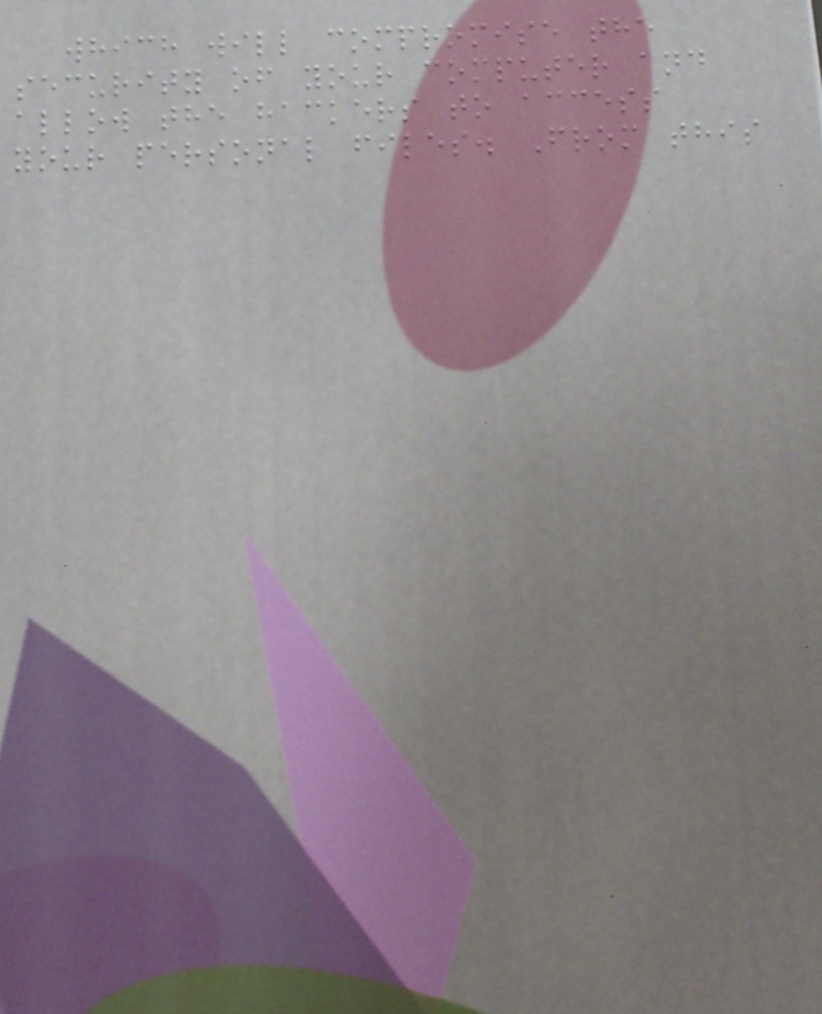which will compromise the
security of your computer and
allow the hackers to access
your personal files. From this
